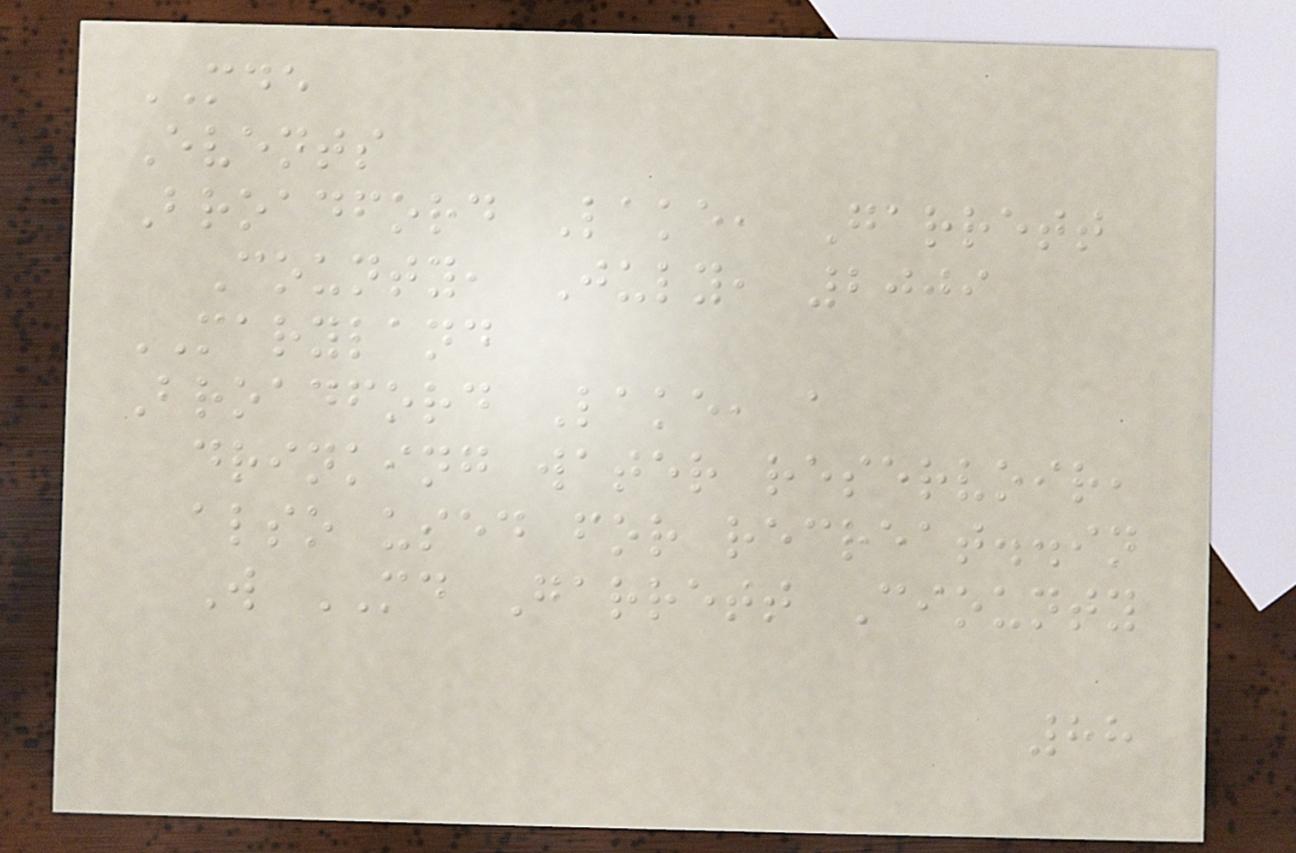MDE
Events
Broadford Lake, Garrett
County, July, 2009
MARYLAND
Broadford Lake, a
drinking water reservoir,
also used for recreat..in
W MD Garrett Ciounty
88
